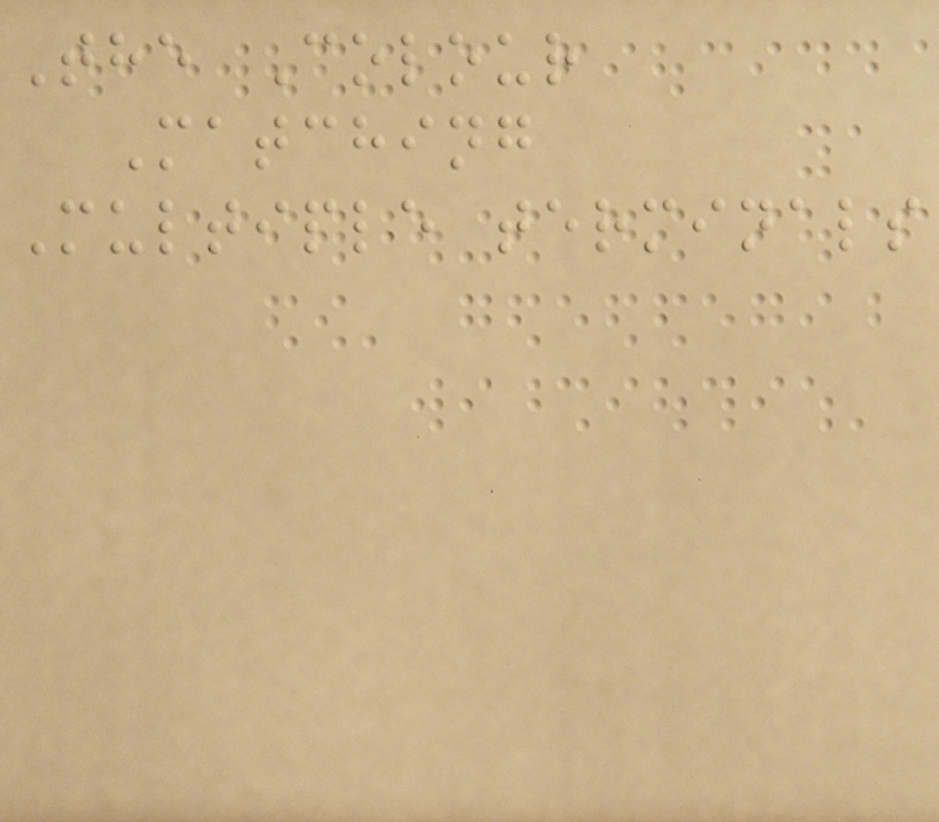The Colour
Matching
Multiple terminals
